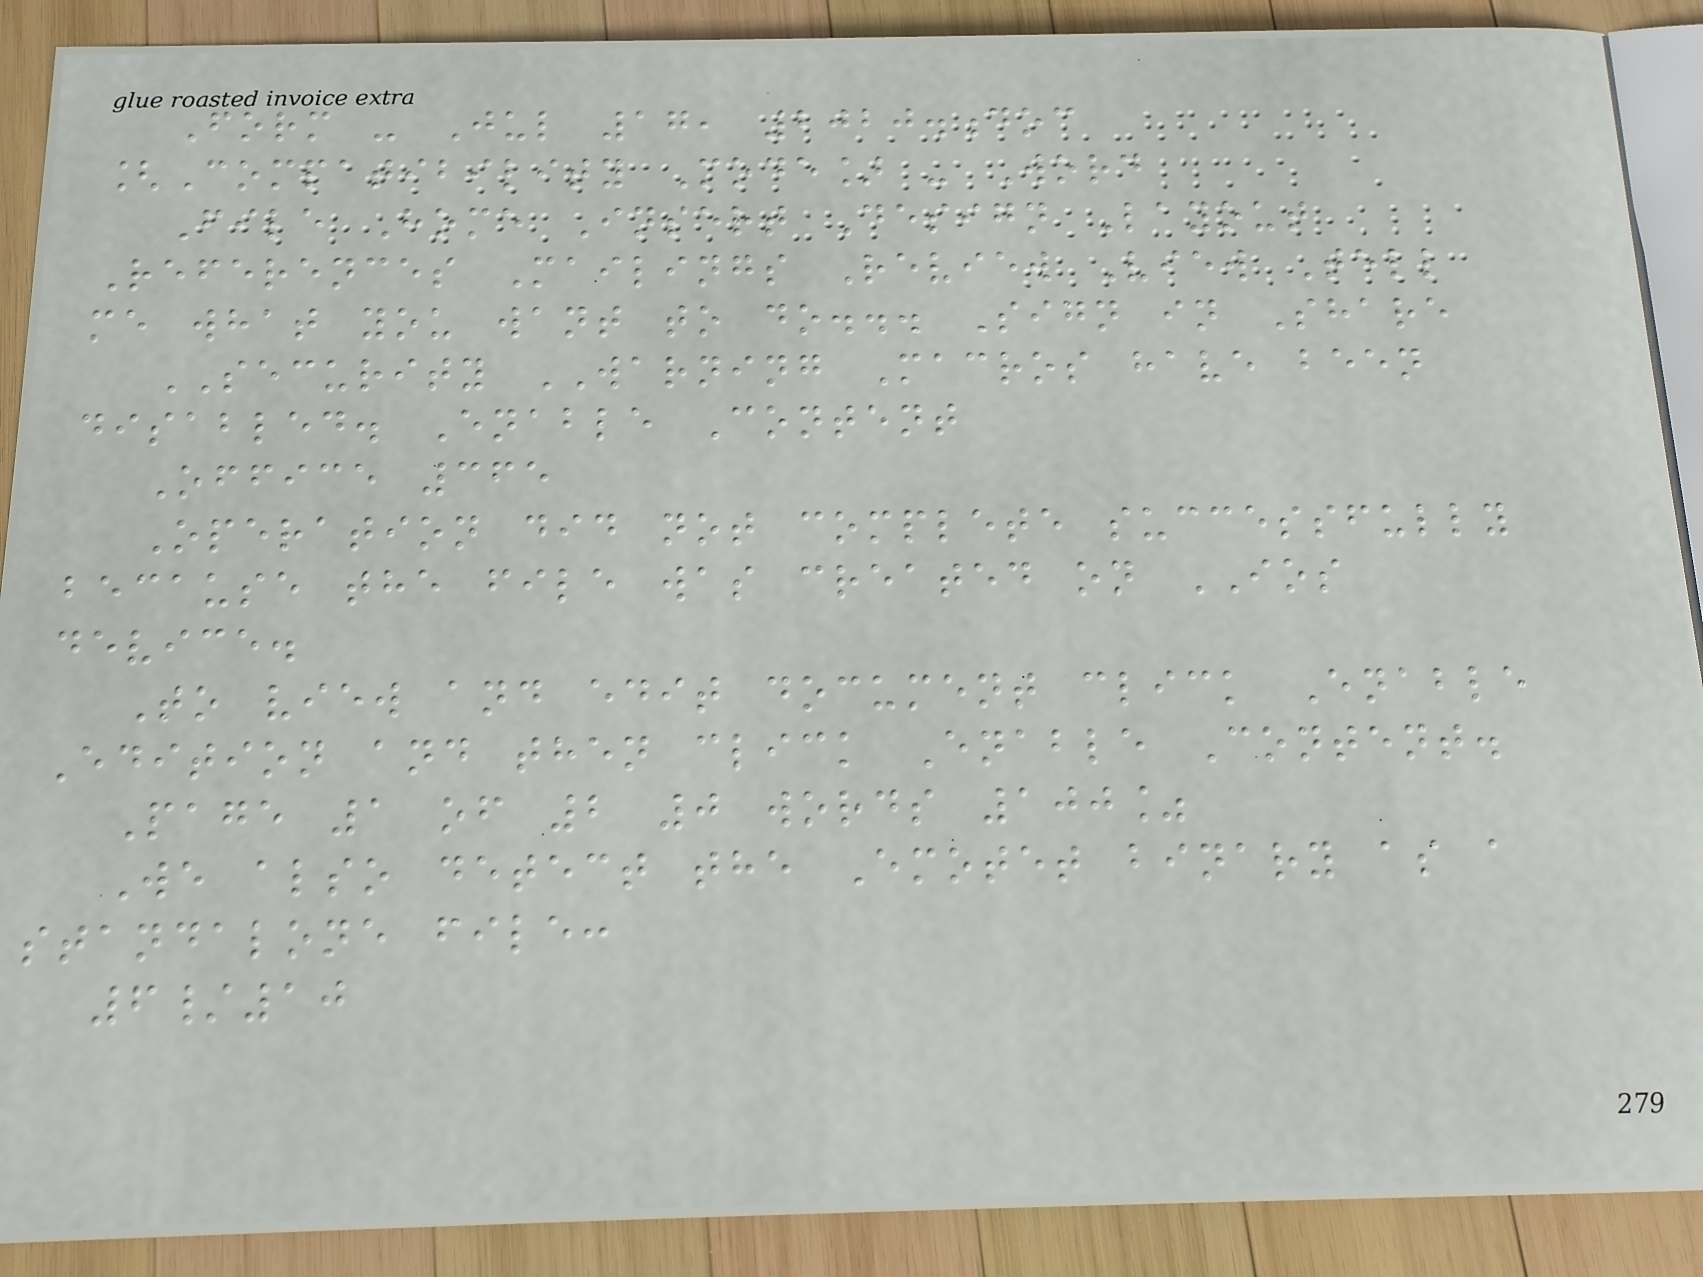Form - Jul 17, 2020.doc
[Compatibility Mode] - Word
File Home Insert Design Layout
References Mailings Review View Tell
me what you want to do... Sign in Share
SECURITY WARNING Macros have been
disabled. Enable Content
Office 365
Operation did not complete successfully
because the file was created on IOS
device.
To view and edit document click Enable
Edition and then click Enable Content.
Page 1 of 2 0 words 100%
We also detect the Emotet binary as a
standalone file:
6/10
